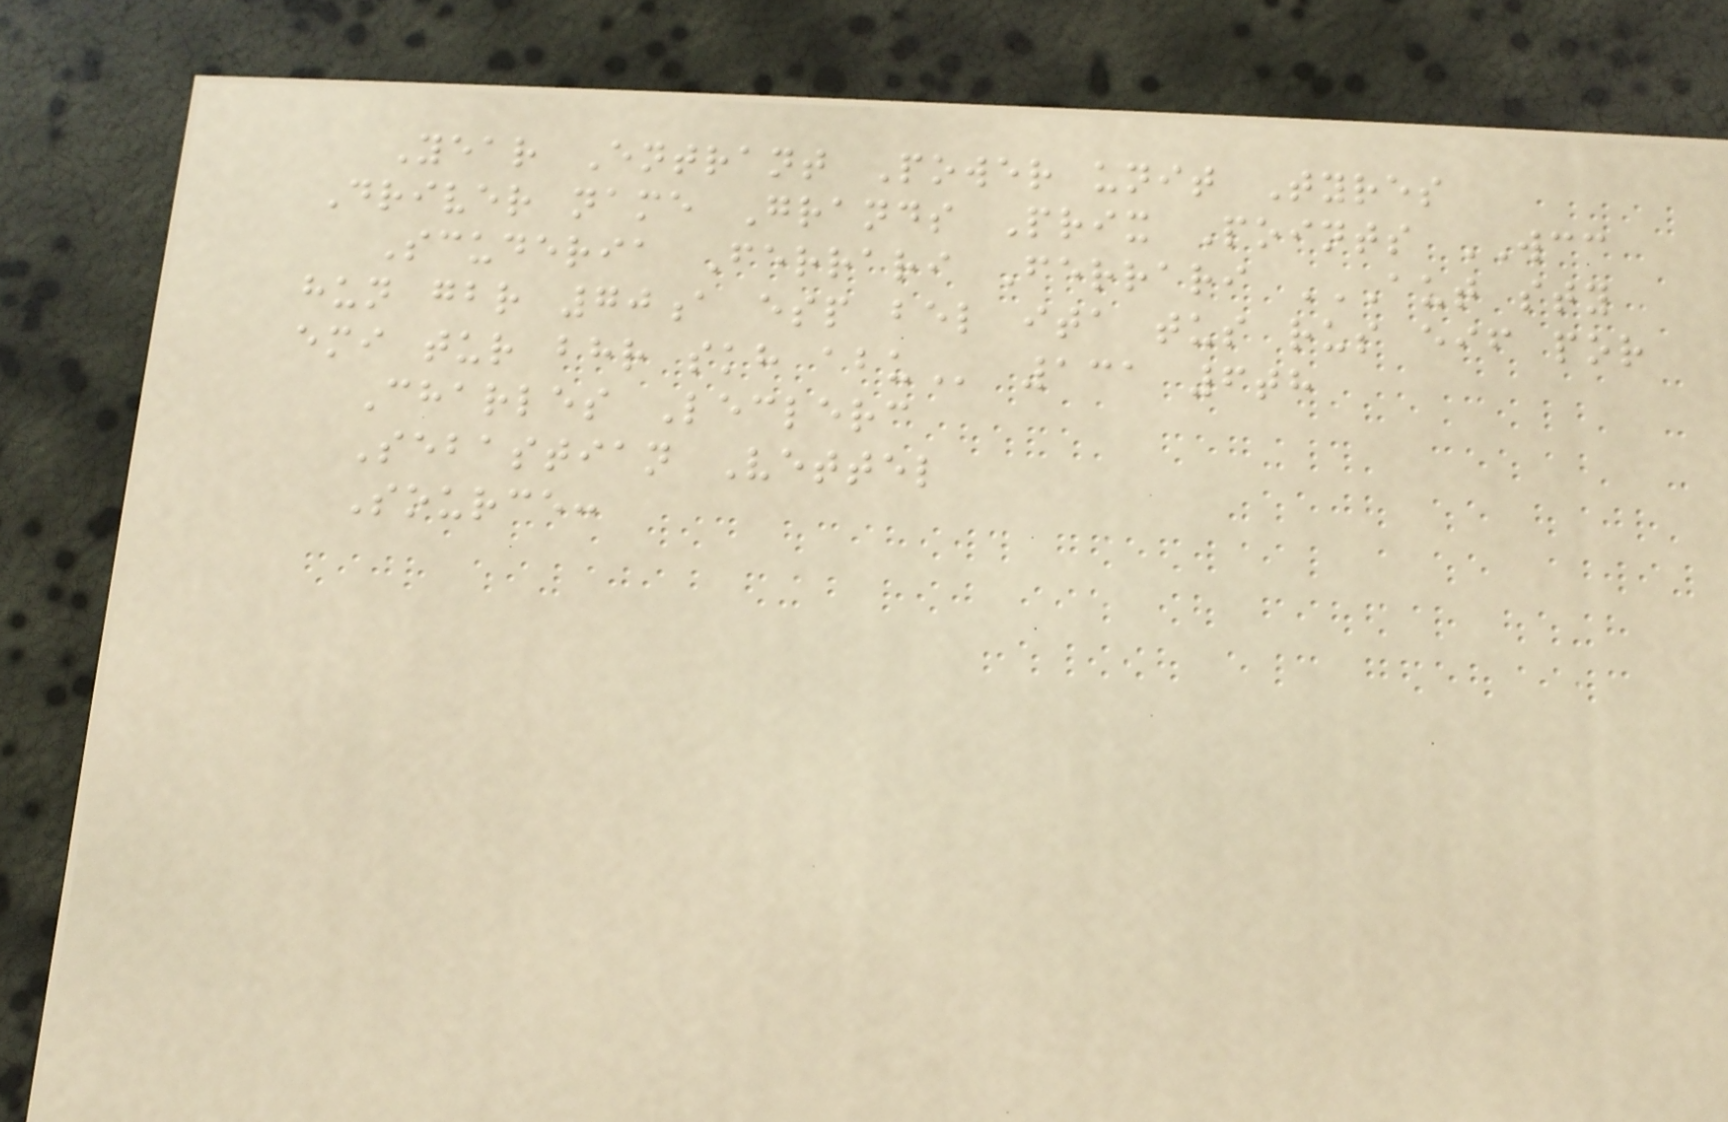Year Entrant Power unit Tyres
Driver name Grands Prix Points WCC
Scuderia Ferrari Ferrari AUT STY
HUN GBR 70A ESP BEL ITA TUS RUS EIF POR
EMI TUR BHR SKH ABU 131 6th
Charles Leclerc
Sebastian Vettel
Source:
